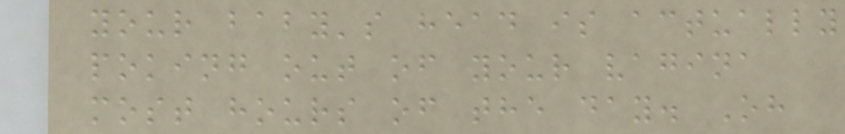your baby's head is actually
poking out of your vagina
most hours of the day. Oh
